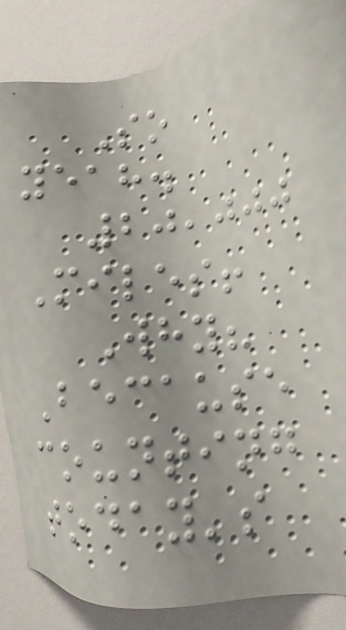So
yeah.
20,000
Miles!
Why?
Because
counting
today's
